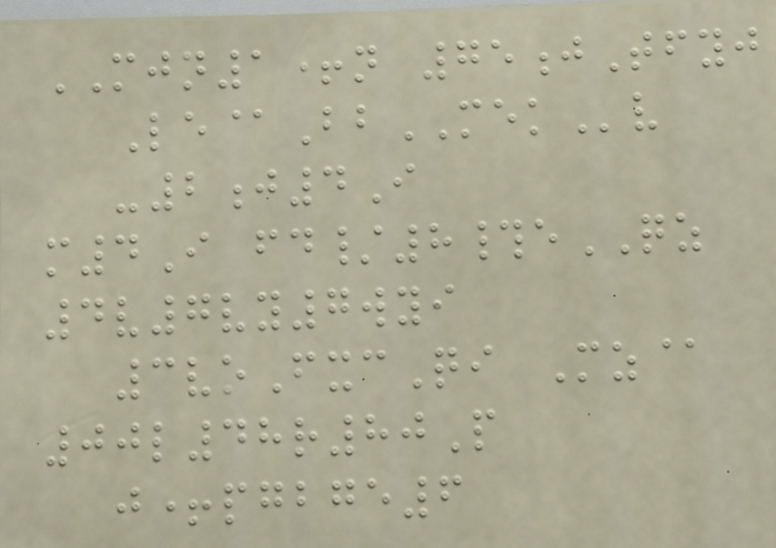MJN1+n 75jTfyj
Le@BbMEKv
-2j4I
m4I fd/8#eQZ
4v7vy7wyi
3voFxcQi Mz@
00l48r80P
j+pgbge6
